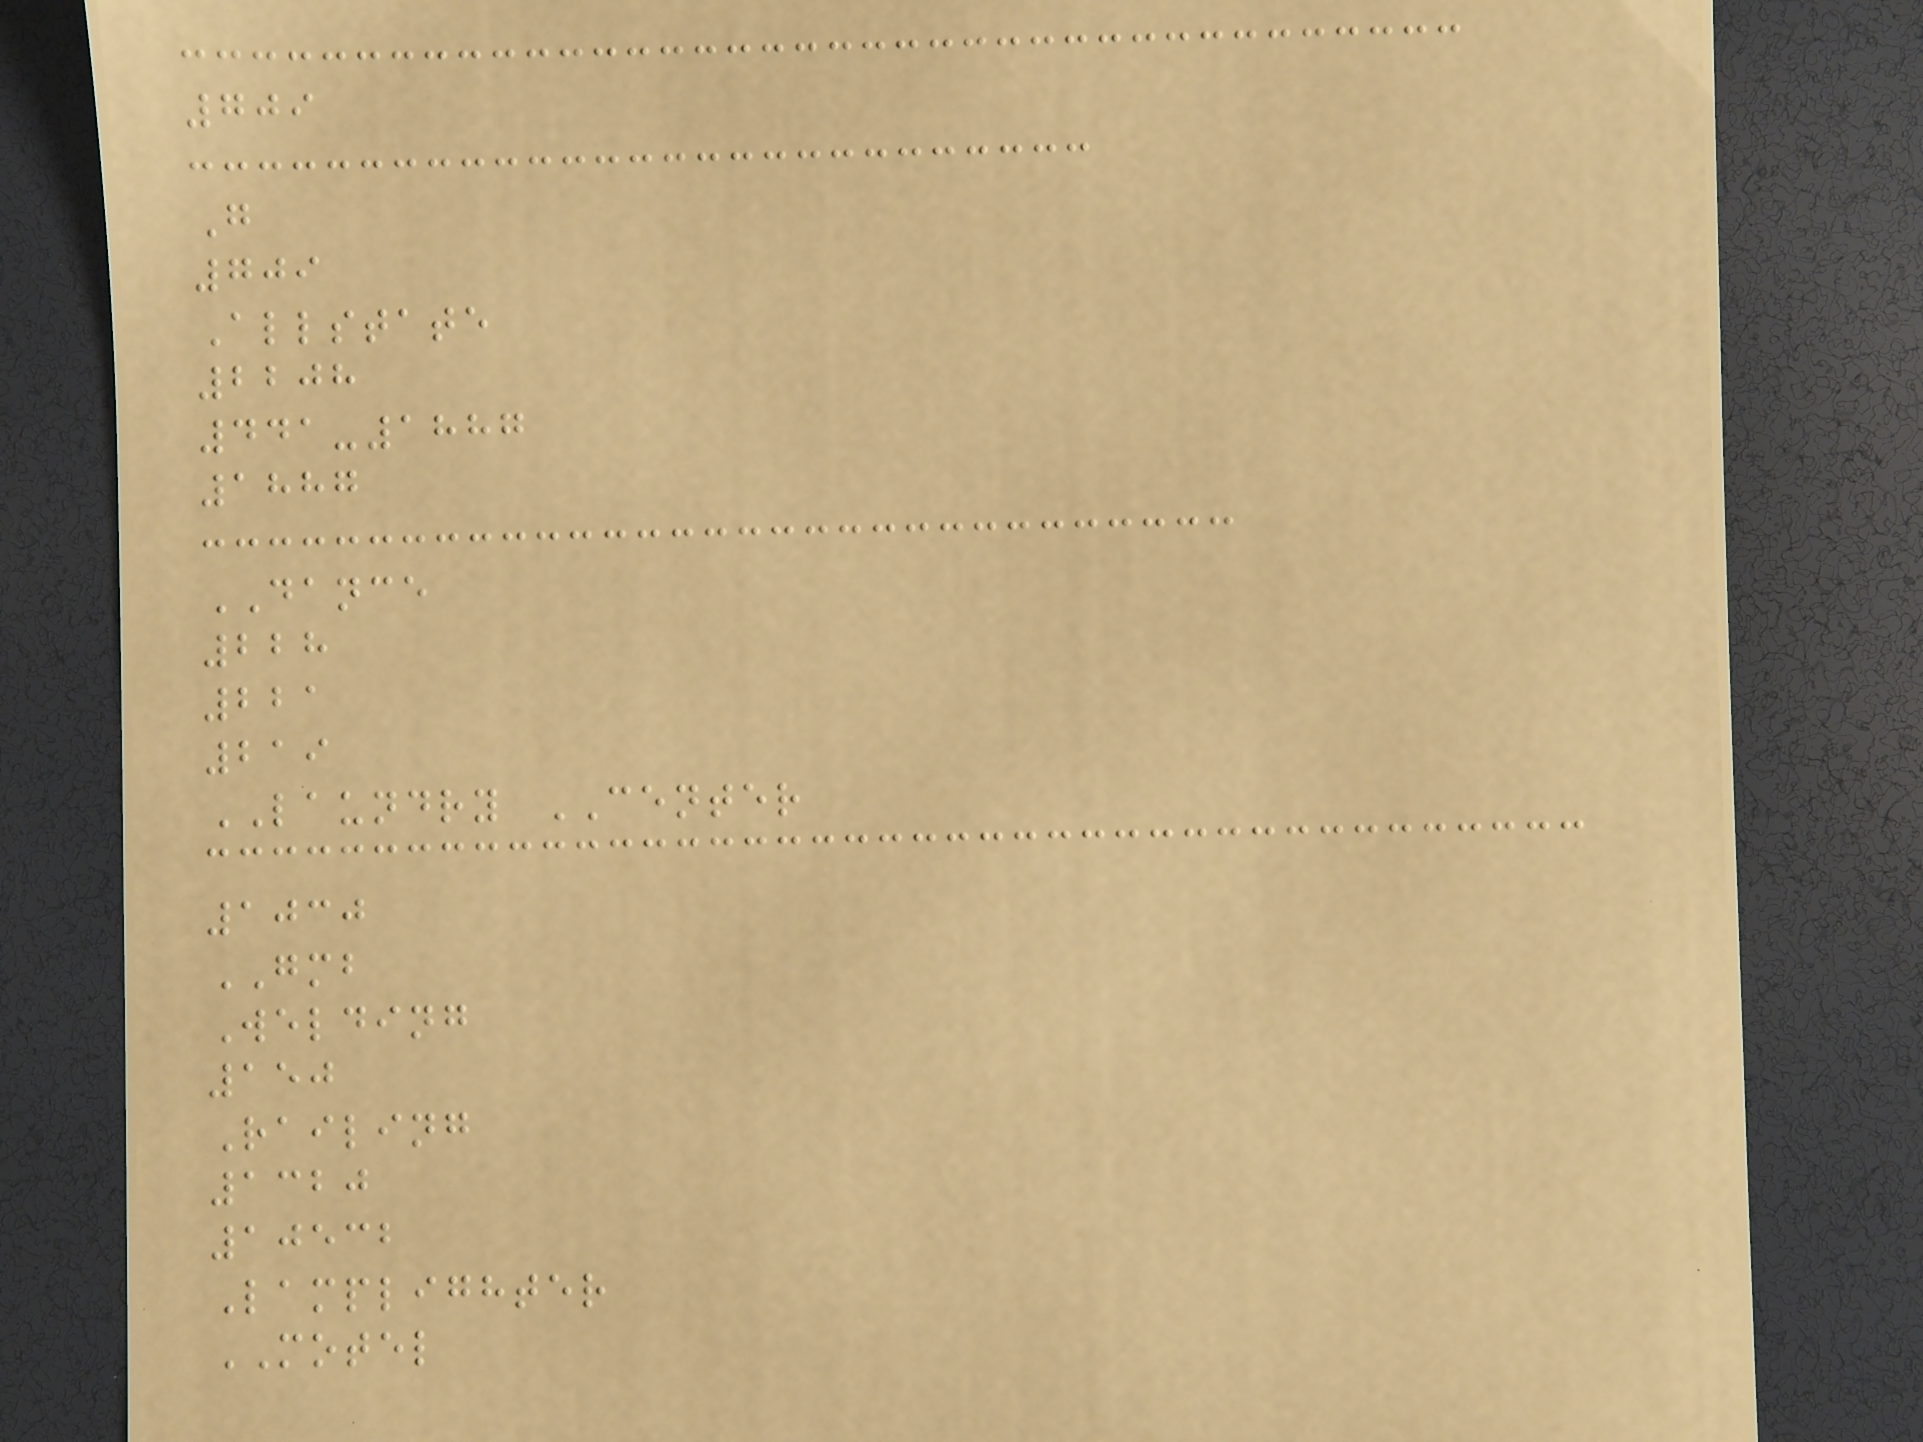709
G
709
Allstate
2208
441-1887
1887
DANCE
228
221
219
LAUNDRY CENTER
1030
GMB
Welding
150
Railing
1320
10532
Lamplighter
MOTEL
